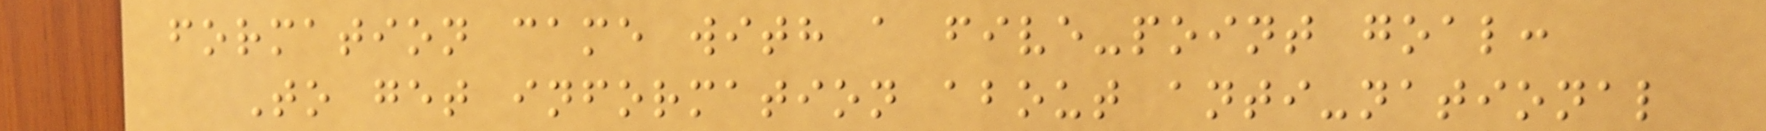formation came with a five-point goal:
To get information about anti-national
